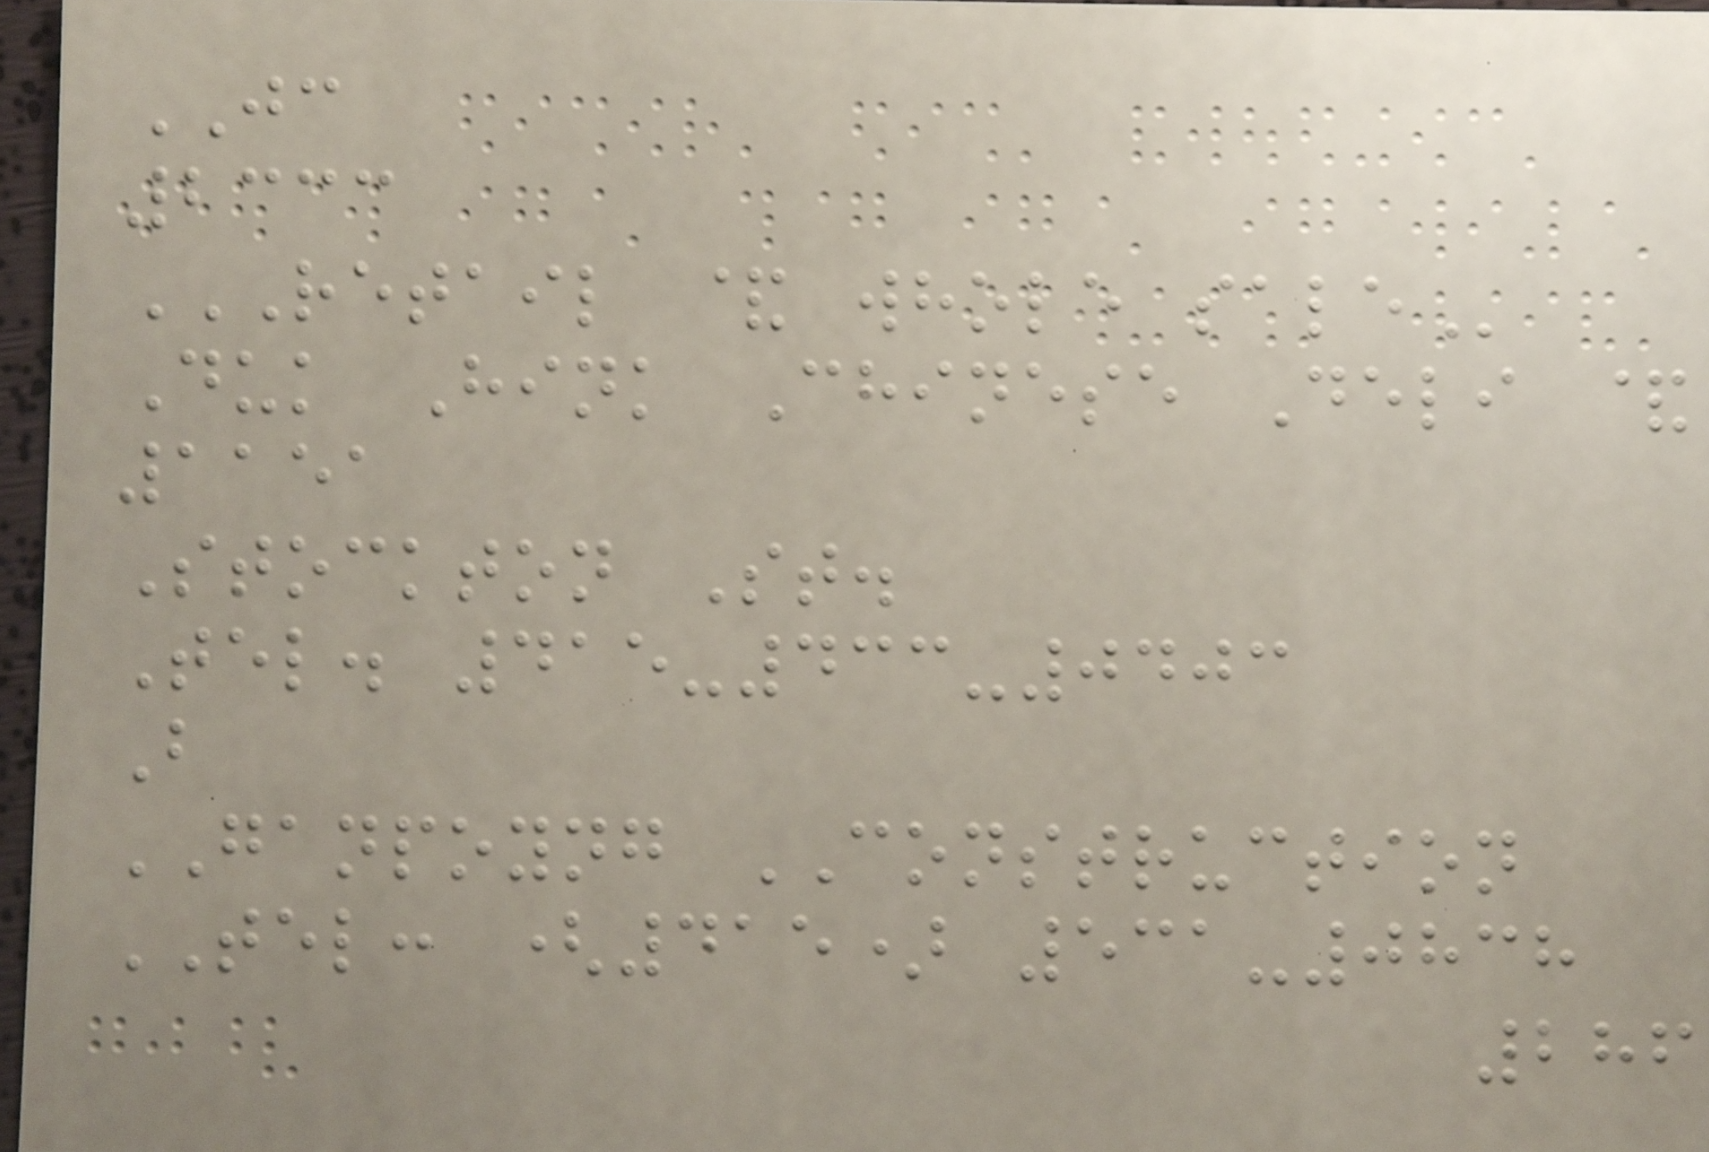JC
2333
RETAIL & WHOLE SALE
Duk Hink Chinese Deli &
1151
Stockton St.
Tel. 415-433-0403
B
GANPOYNG CONSTRUCTION
TEL: (415) 531-0838
286
